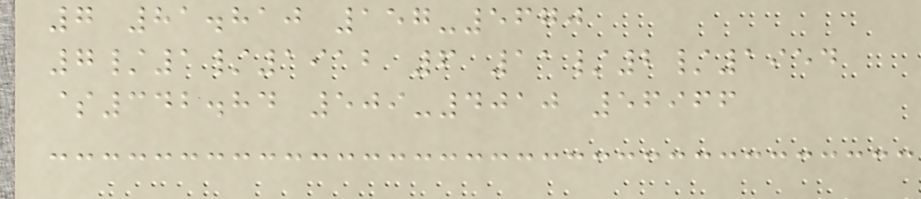7 81.810 157-5670
7/1/1912 6 11/2/1954
$342.84 509-4010 56966
